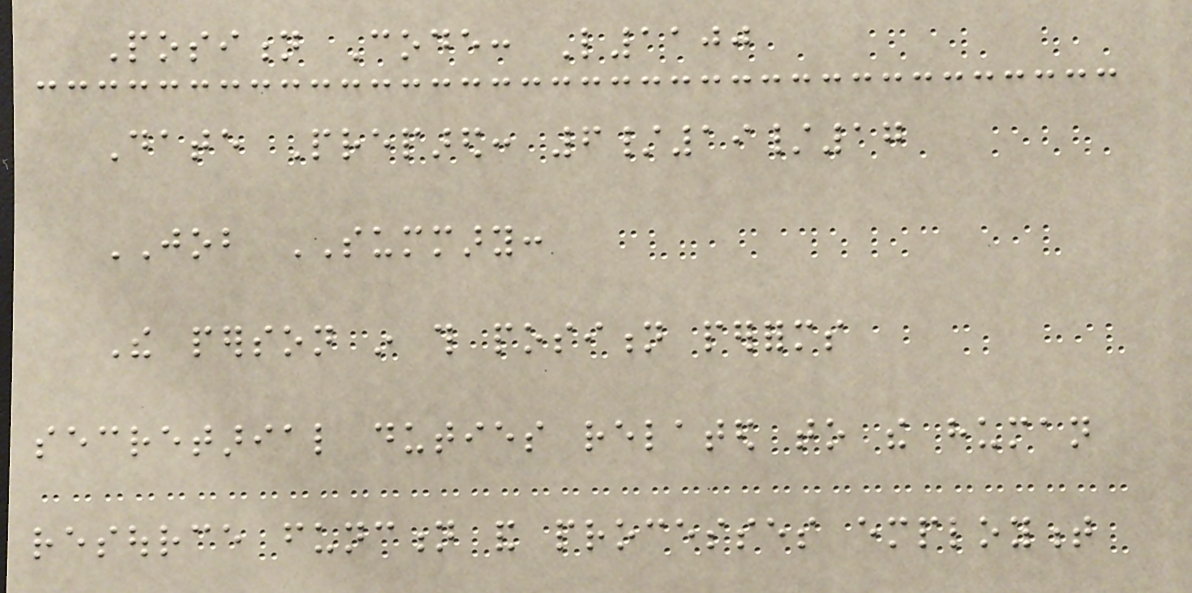Position Code: L1100
Date Prepared: 6/19/17
JOB SUMMARY:
The person in this position performs
secretarial duties related to the human
resource function and processes employment
